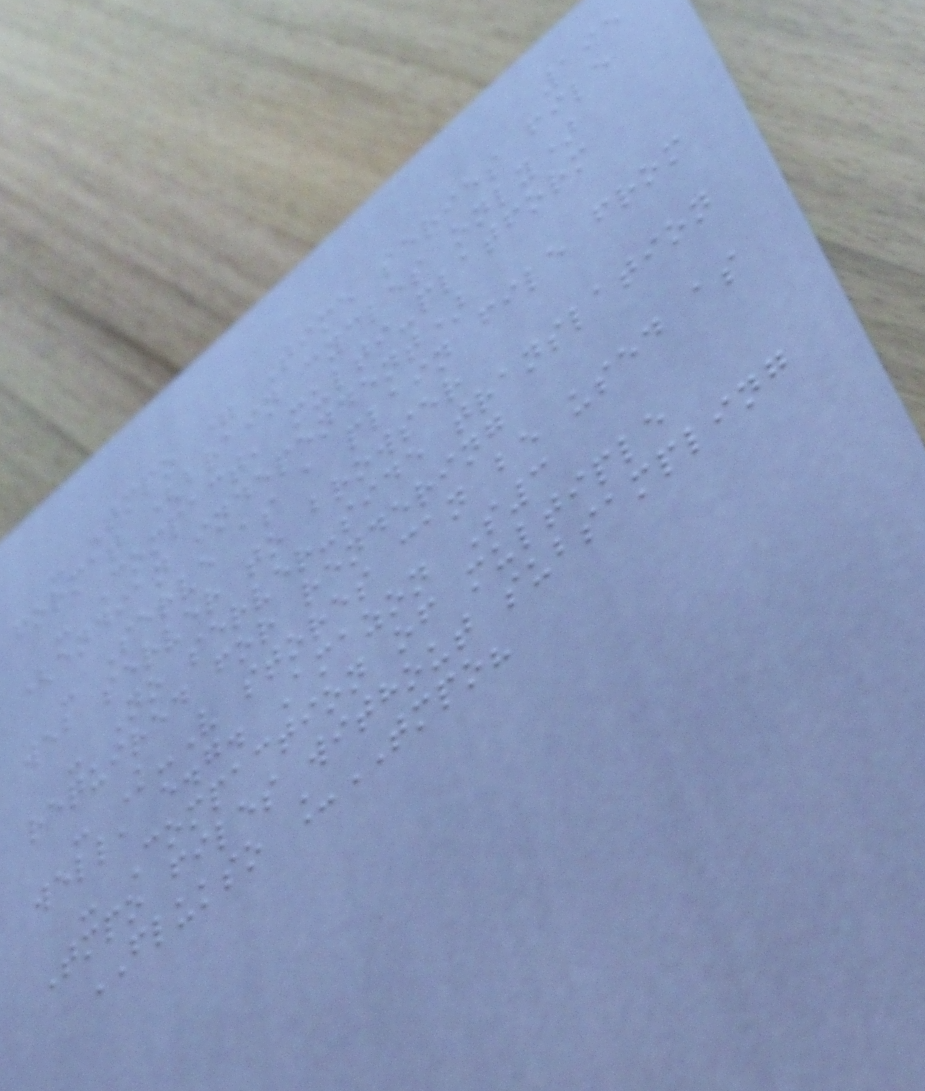195
- Tmpo = Time series file
format (brain cycles only)
- Compact, multi-platform
(endian independent)
- Serve as a plain file from
web server to browser
- No server-side translation
required for rendering
- K-V stores can be used as
well, e.g. Amazon S3
- Compaction of multiple
Tmpo files without subsampling
FLUKSO _TMPO?
